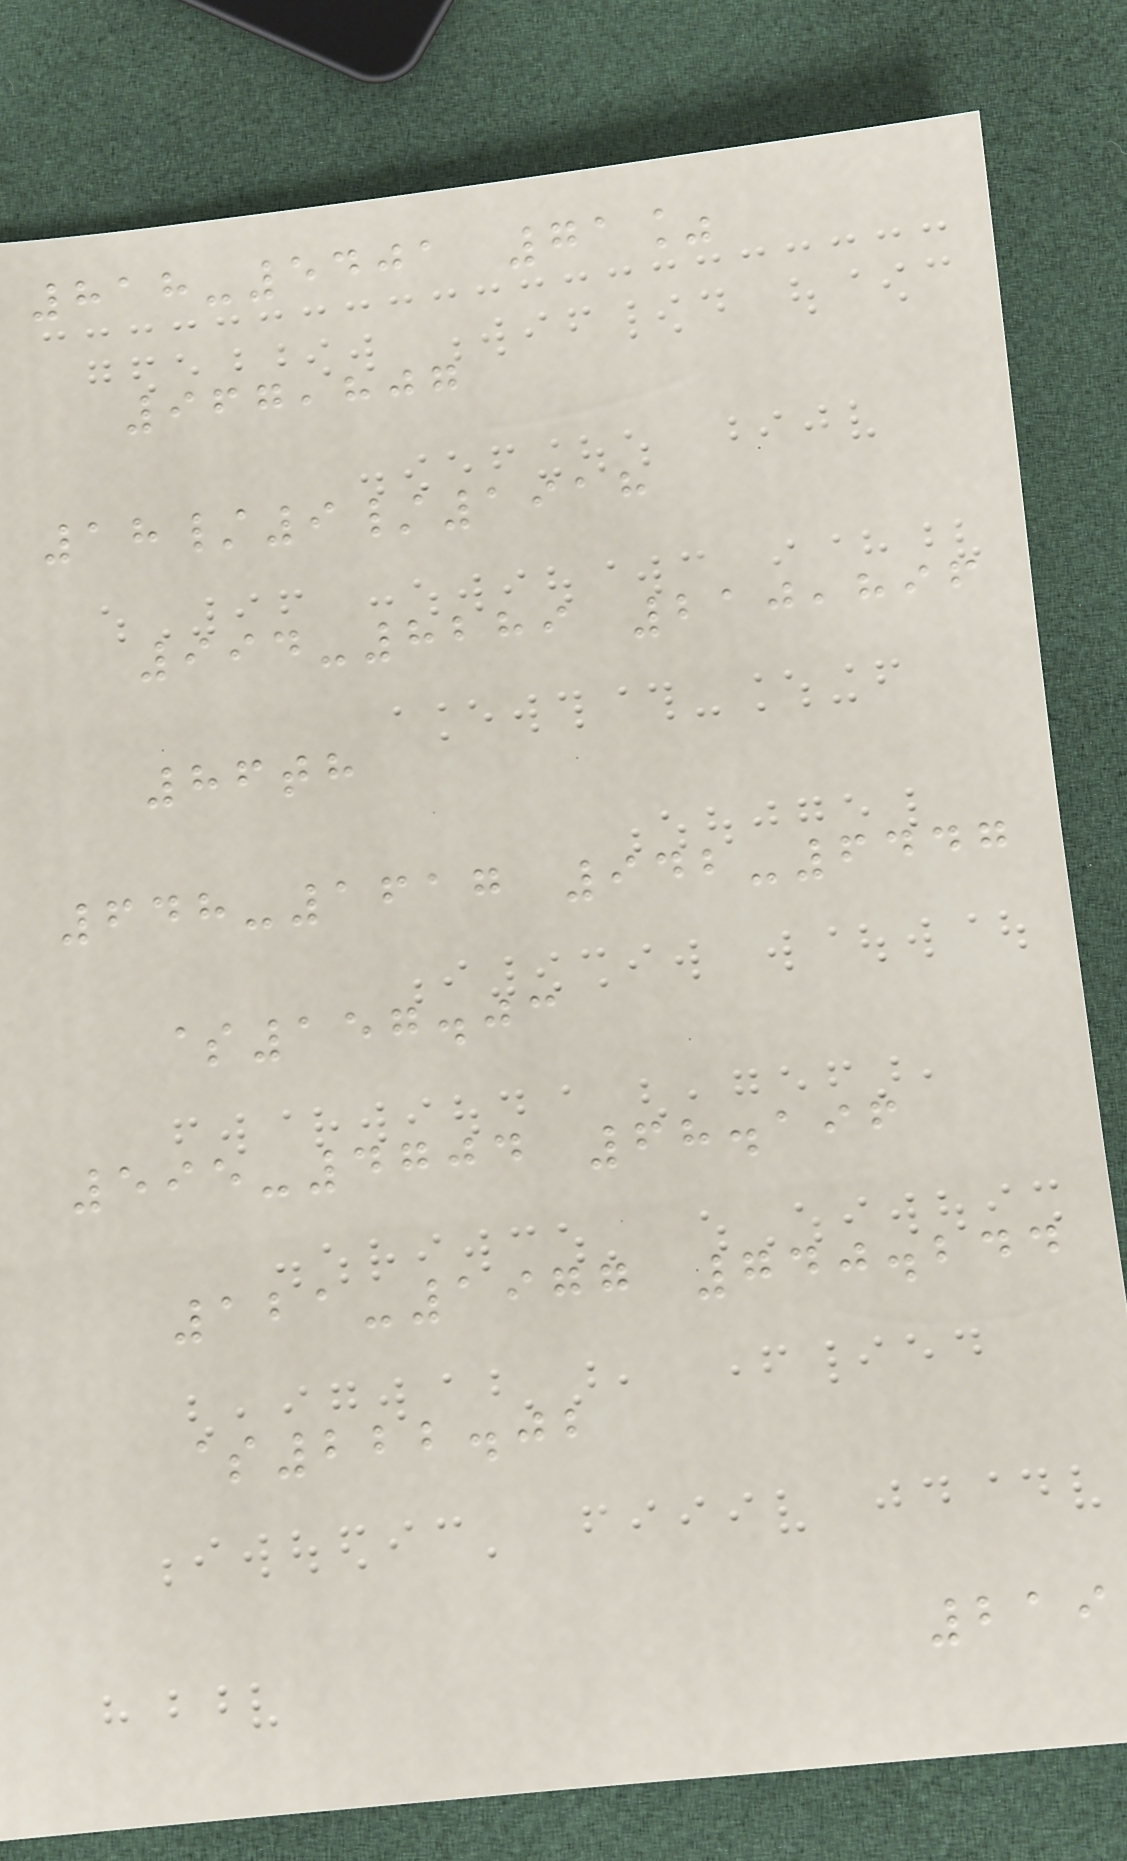818-5401 71%
967,807
18/9/1918
994-8289 210,896
86th
648-1617 942-6447
$157.03
595-4704 68.196
121-1977 740.244
$222.02
219
